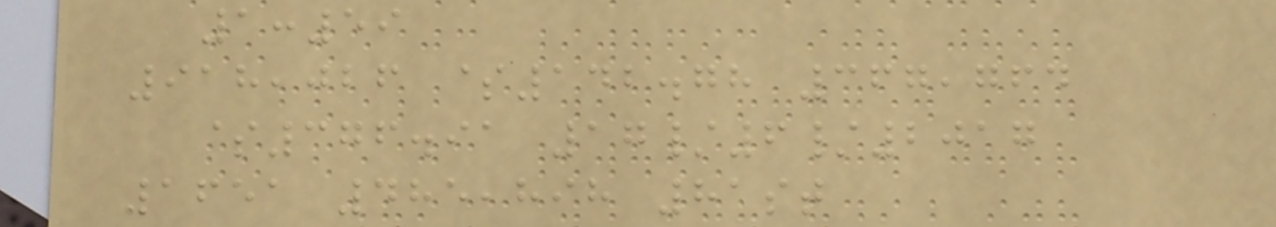1:59
918,026 $142.78 367,764
$376.91 17/6/2017
1651 485,898 81st
